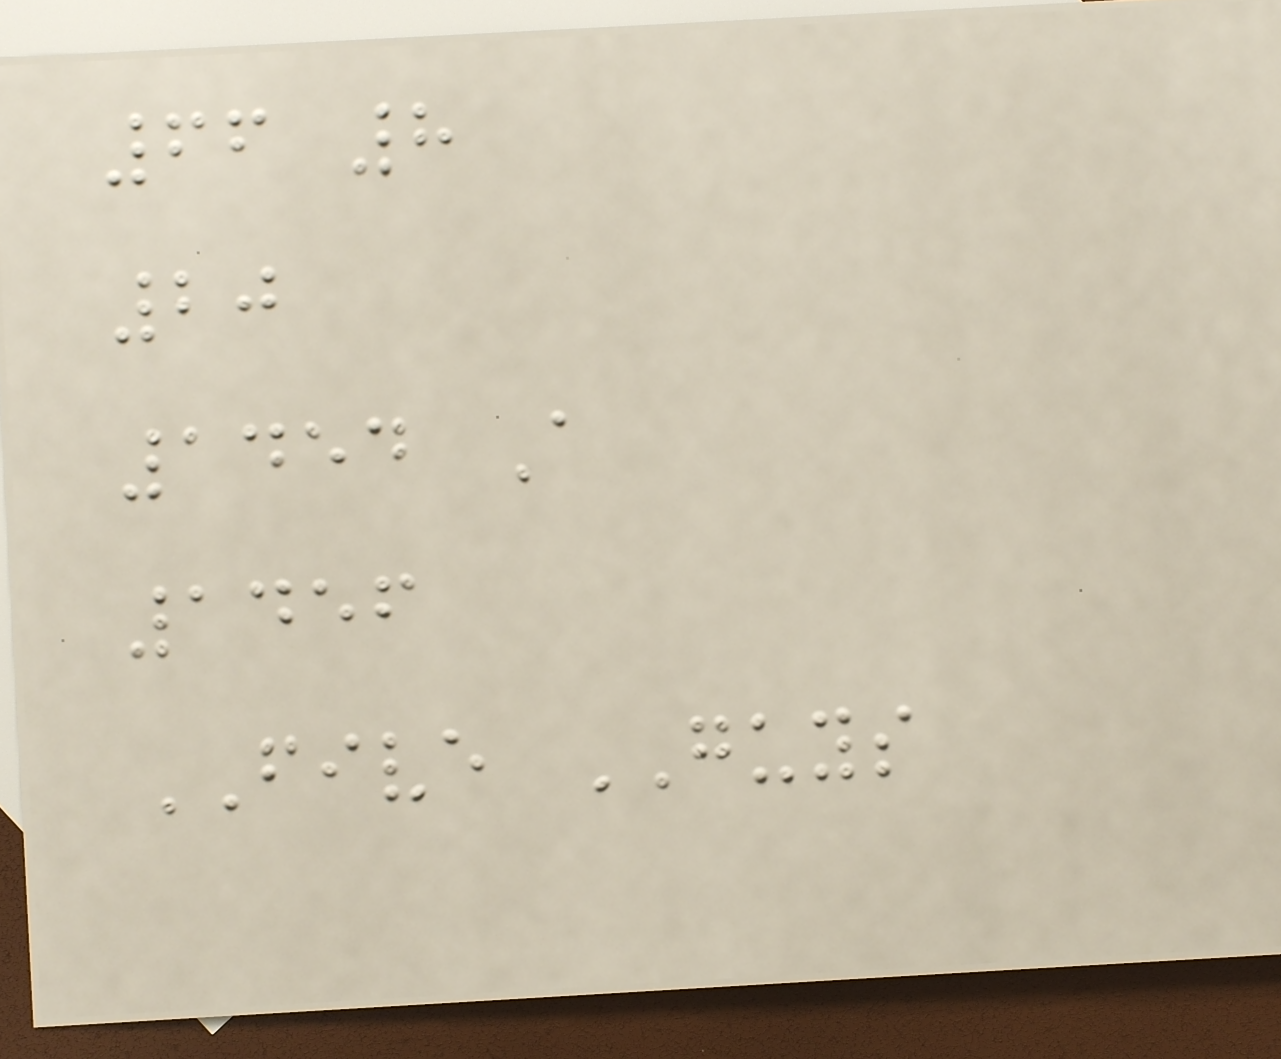66 8
20
1454 A
1456
FIVE GUYS
